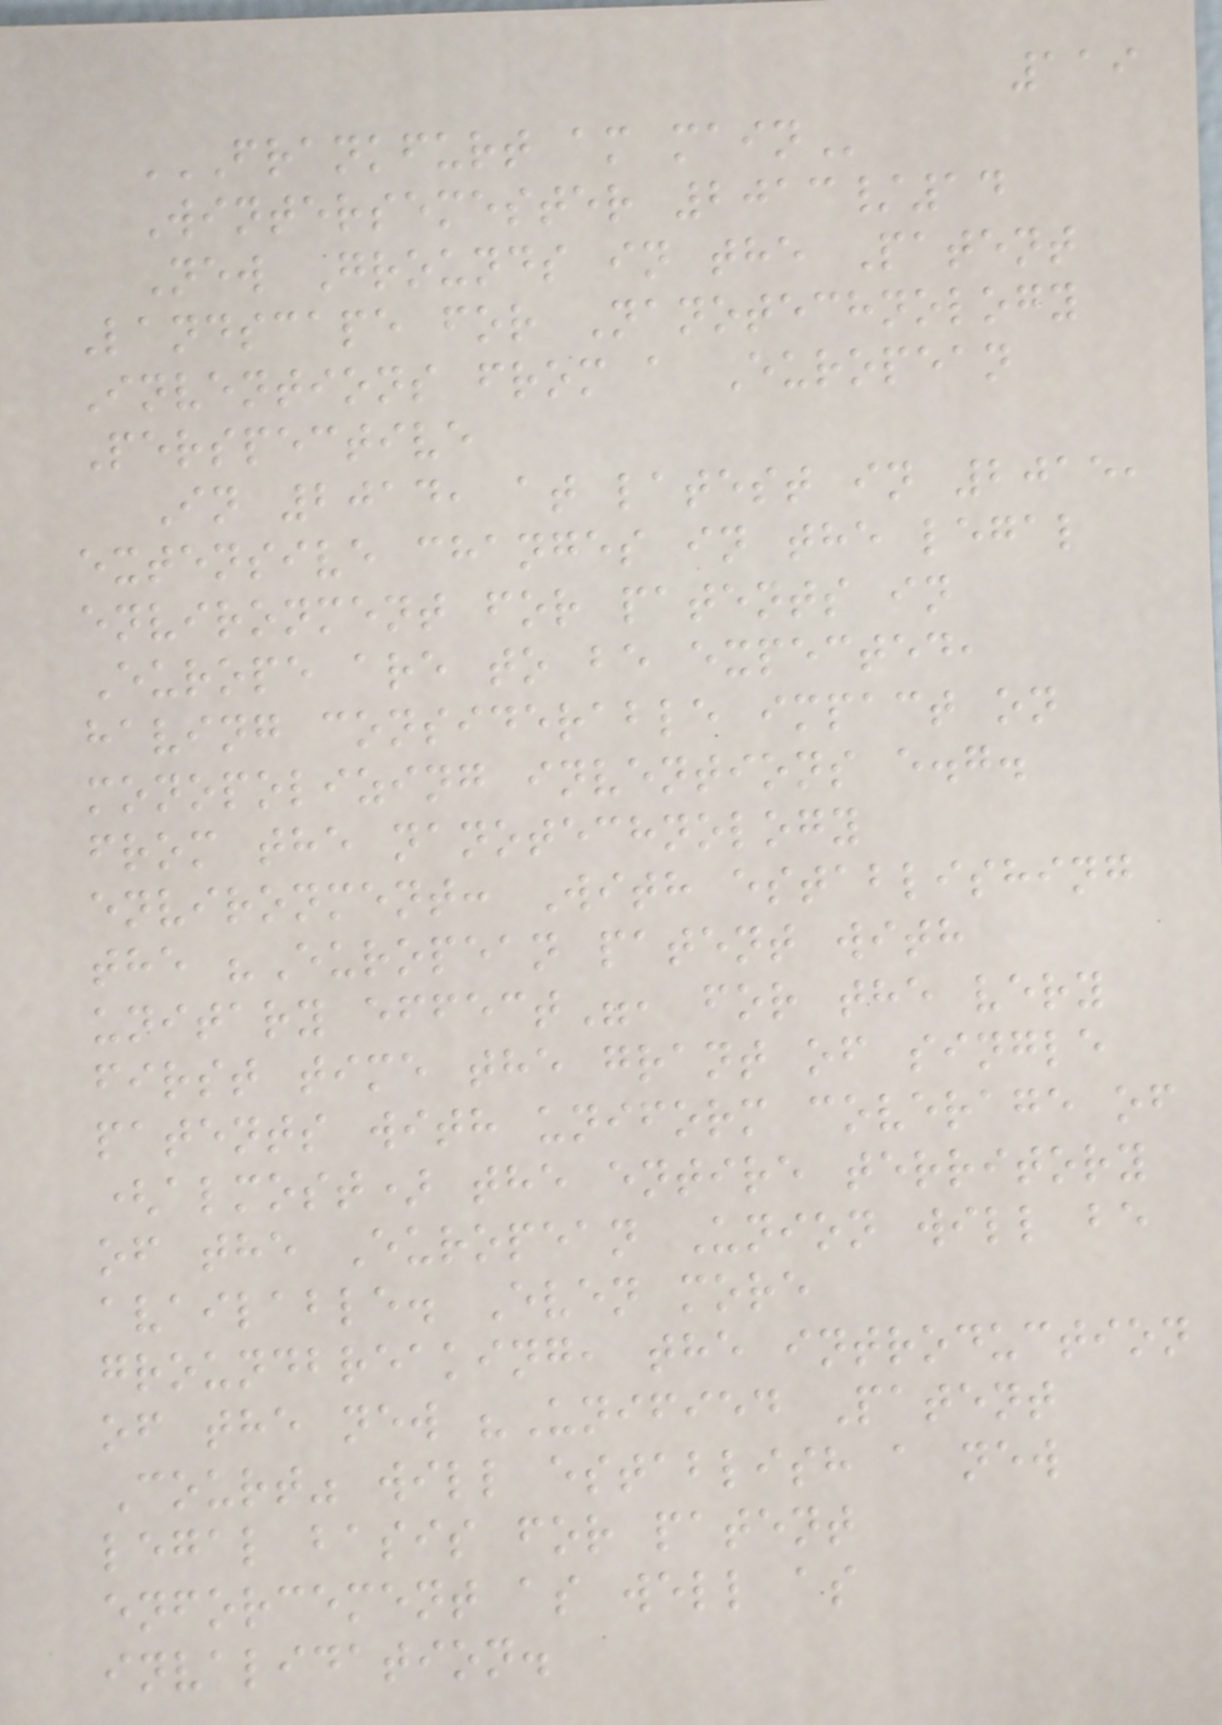119
FRANKFURT AM MAIN
Wintersemester 2013/14
New Grounds in the Patent
Landscape for Nanotechnology
Inventions from a European
Perspective
In 2014, at latest in 2015,
extensive changes in the legal
environment for patents in
Europe are to be expected,
having considerable impact on
monopolizing inventions e.g.
from the nanotechnology
environment: With establishing
the "European patent with
unitary effect", for the very
first time the grant of single
patents with uniform coverage of
(almost) the entire territory
of the European Union will be
available. Even more
groundbreaking, the introduction
of the new "Unified Patent
Court" will establish a new
legal basis for patent
enforcement as well as
invalidation.
